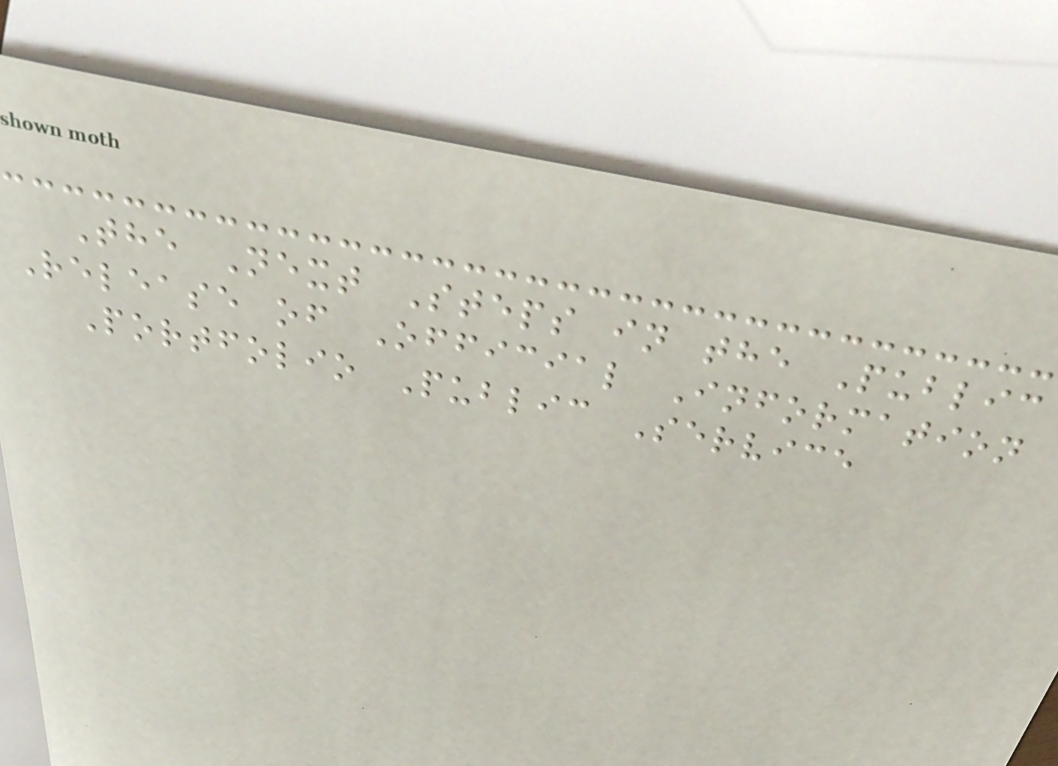The Next Steps in the Public
Release of Official Information
Portfolio Public Service
